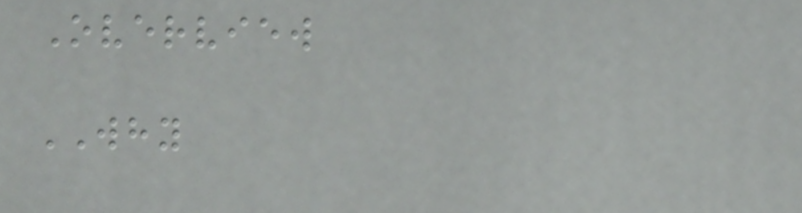Overview
WHY
